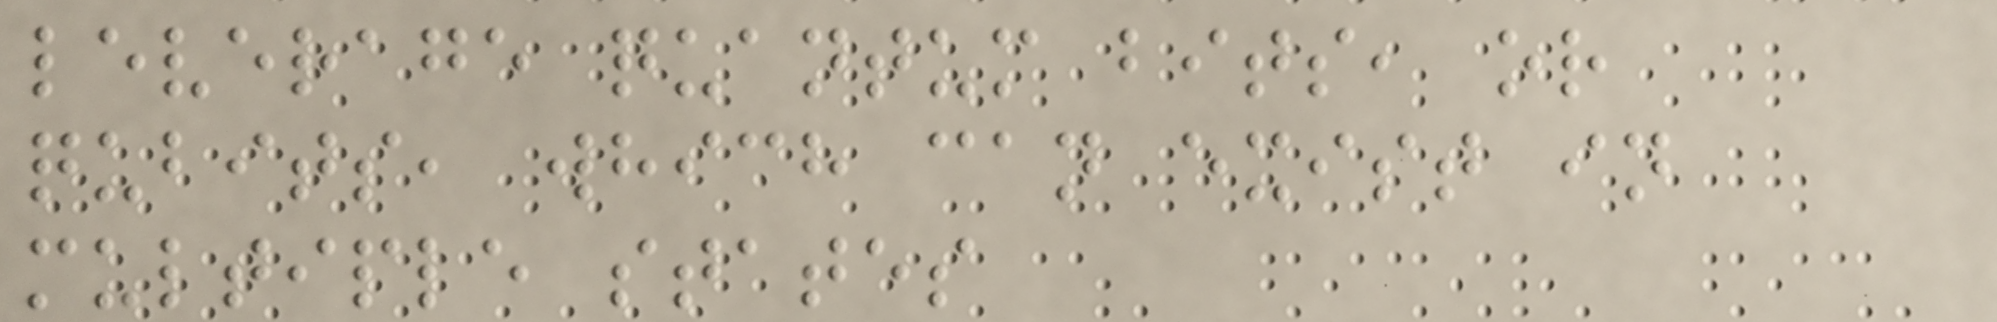leverage quantum bits, or
qubits, which can exist in
multiple states
